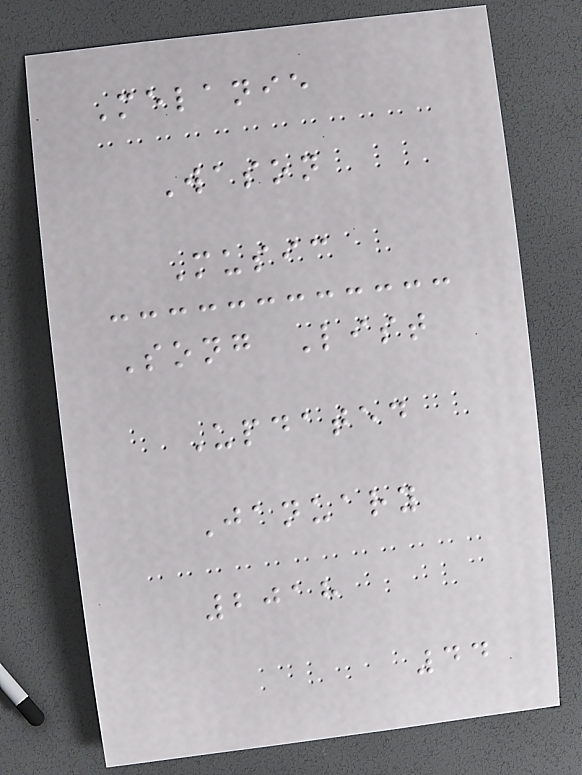Melanie
Wason
Music
Song List
Updated
January
2018
44
